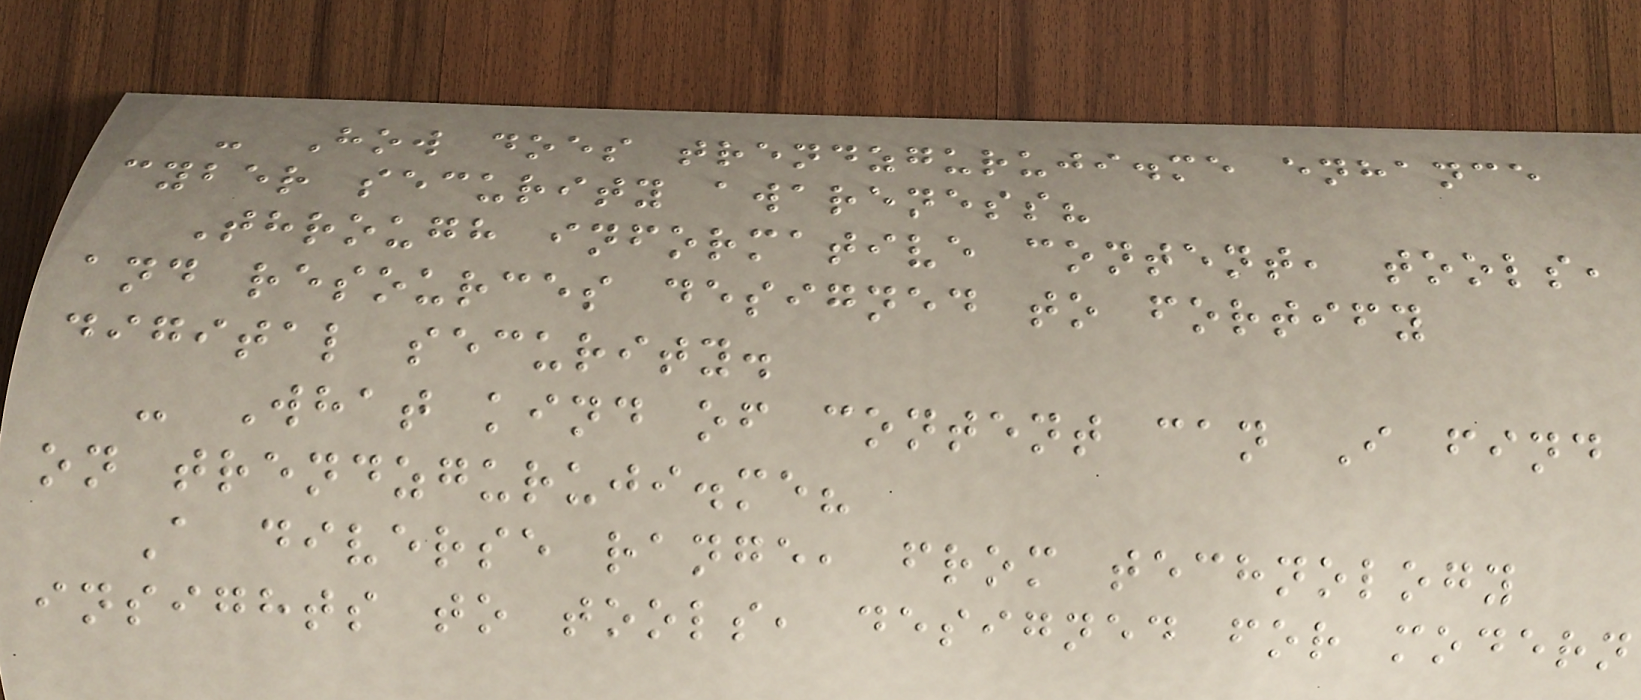- How does trendzguruji.me enhance
cyber security awareness?
Through informative content, tools,
and resources designed to fortify
digital security.
- What kind of content can I find
on trendzguruji.me?
A diverse range, from technology
insights to tools, designed for modern
